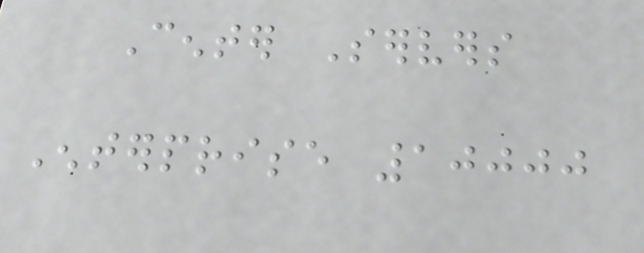Center Servers
Enterprise 10000
